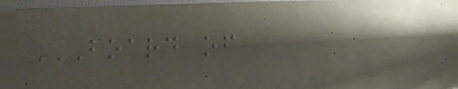BOARD OF
